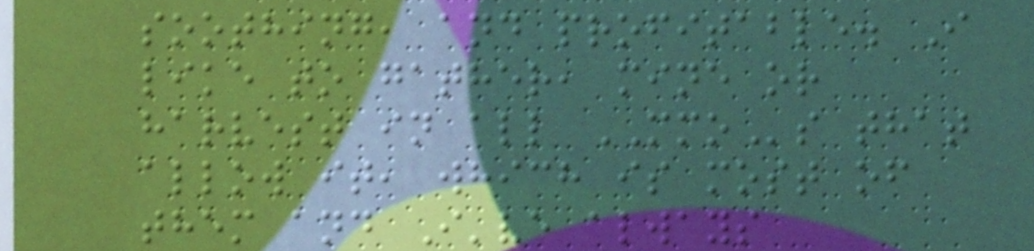soothing, and profitable. I
like to gather, mine or
harvest in all MMOs that
allow it, which is most of
them and I've always
